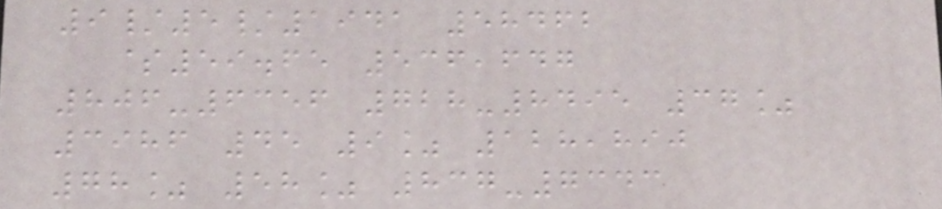9/5/1941 58462
$59.65 536,647
806-6356 728-8495 37%
3986 45 9% 128,890
78% 58% 837-7343
